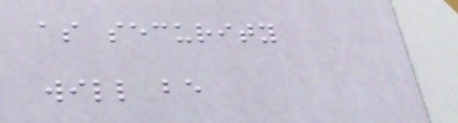as security
will be
